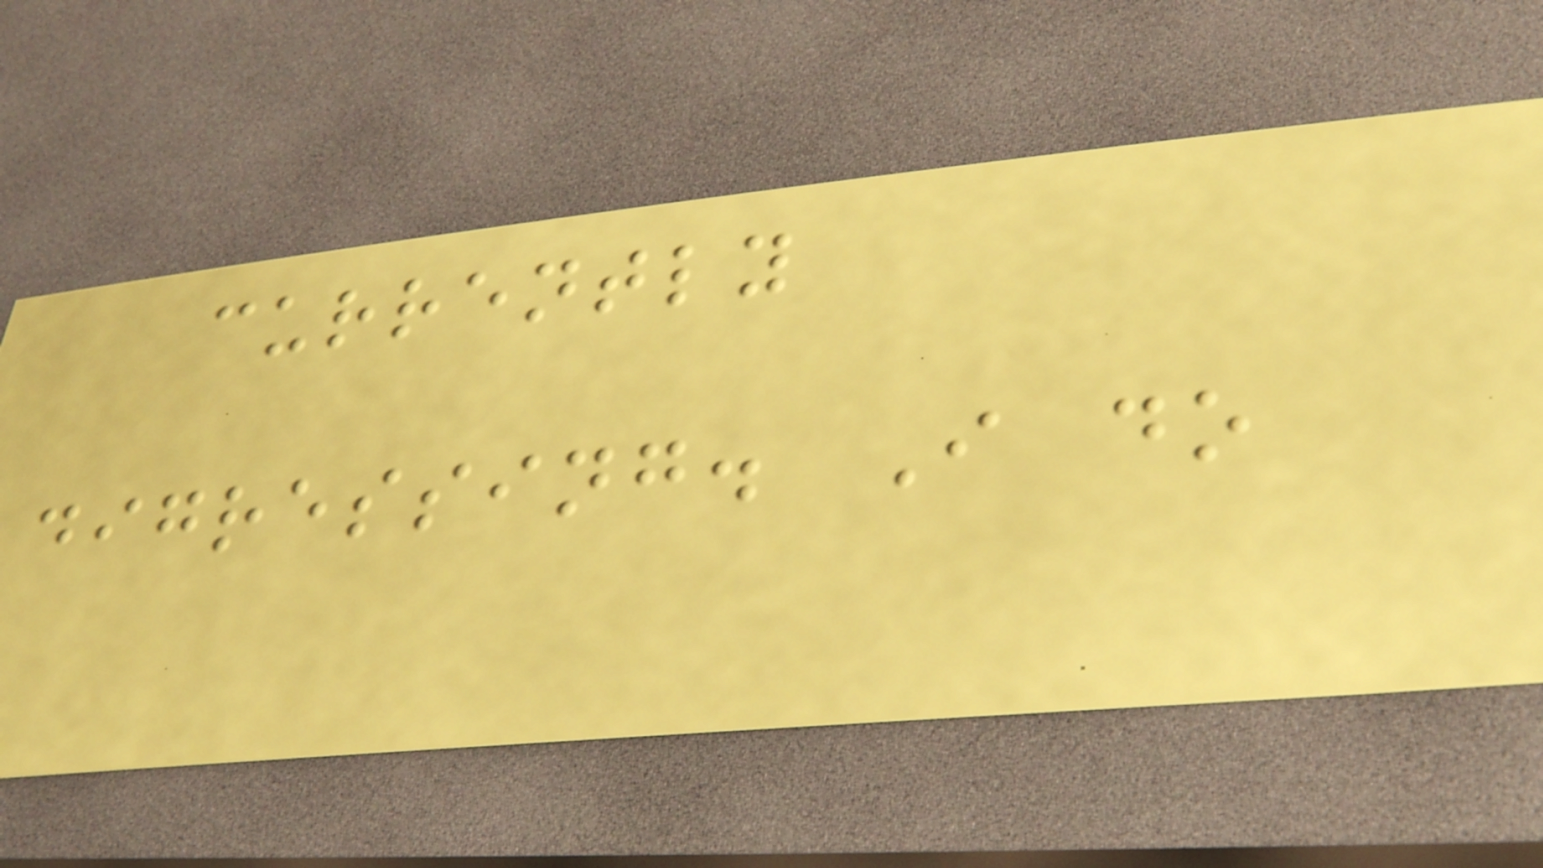currently
digressing. I do
